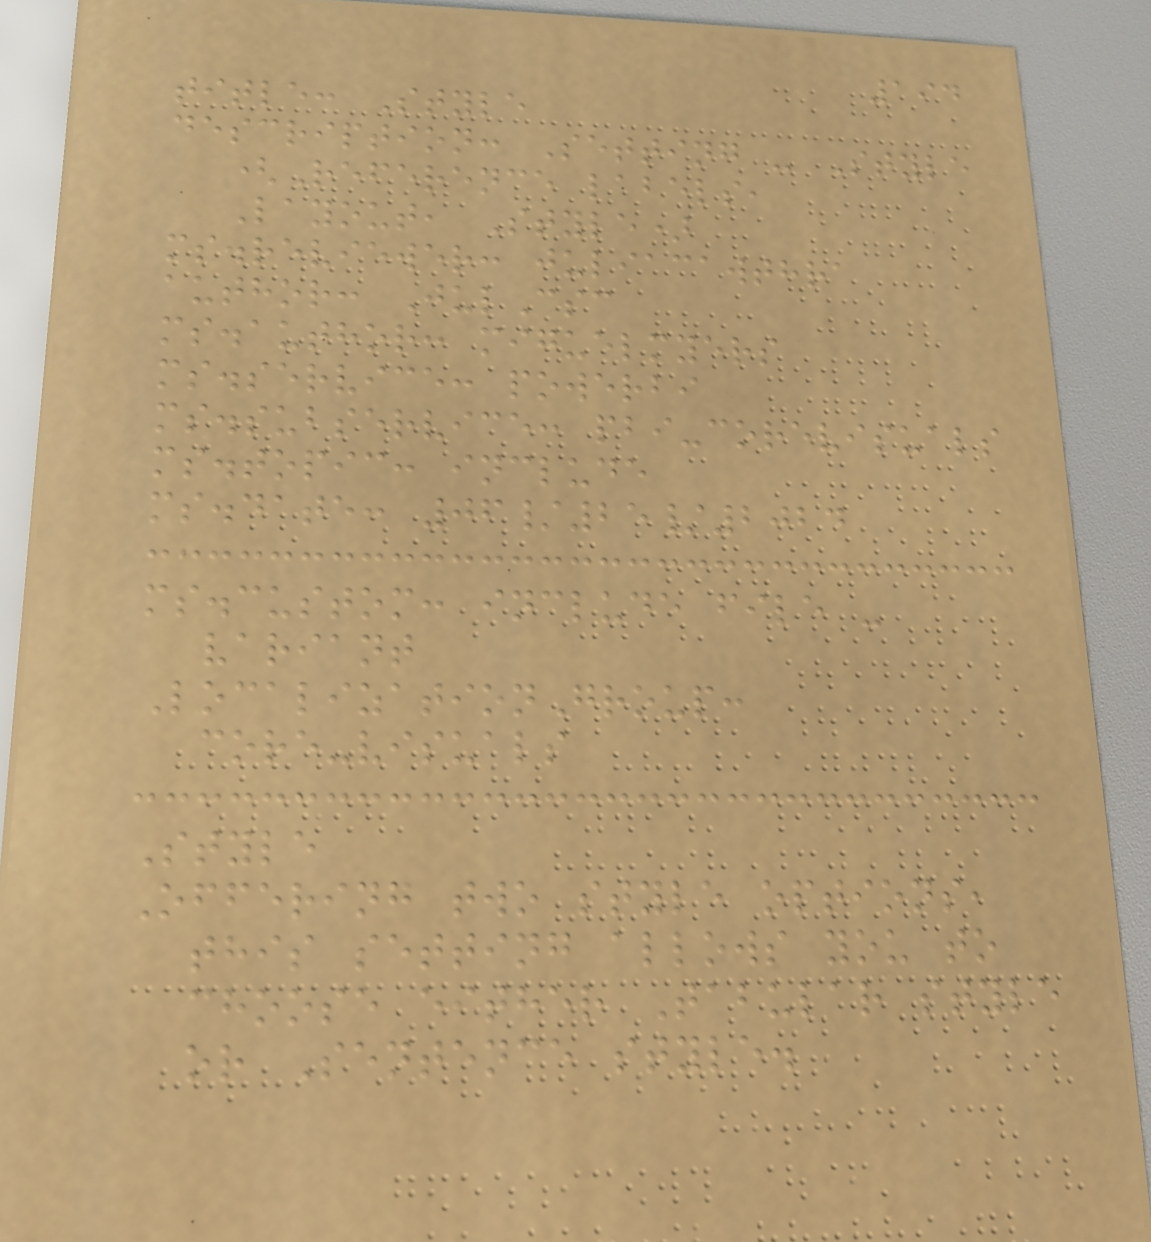194
title: Style
description: Setting - Style
(Reference labels,
Layout, Style)
ms.reviewer: juliacawthra
author: JulCsc
ms.author: miguelmyers
ms.service: powerbi
ms.subservice: pbi-corevisuals
ms.topic: include
ms.date: 06/25/2024
ms.custom: include file -
variant
LocalizationGroup:
core-visuals
Style
Offering two style options,
this setting allows you to
choose either Tabular style
or Sentence style.
